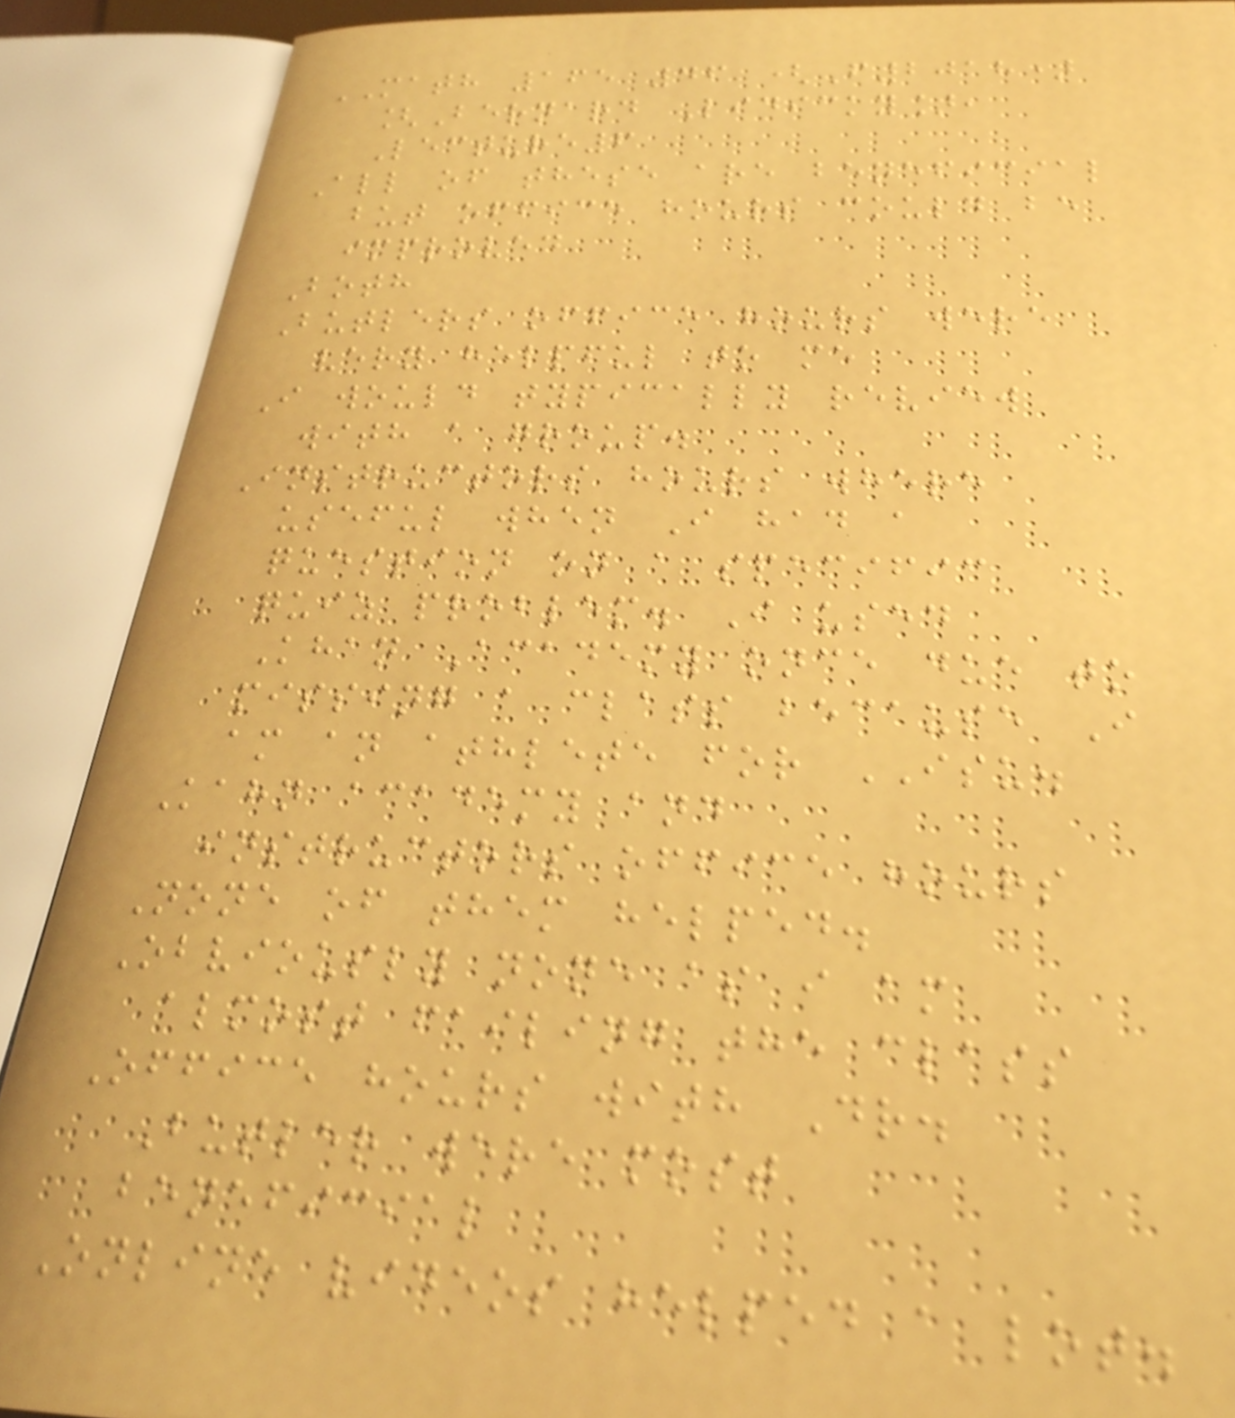MATH 165 46 (F2018)
[Bernard Lidicky],
Lecture6
All of these are beneficial
but office hours could be
improved
Both
Butlers office hours were
very helpful to me
I would typically review
with a group.
Instructors hours where
useful when I had a
question on a specific
quiz problem. I used
Khan Academy once due to
missing a class because I
am an athlete for ISU.
Kahn academy and
instructors office hours
None of them helped.
Obviously none as i am
almost failing the class
Office hours with Dr.
Butler were most
beneficial
Online videos helped a lot.
